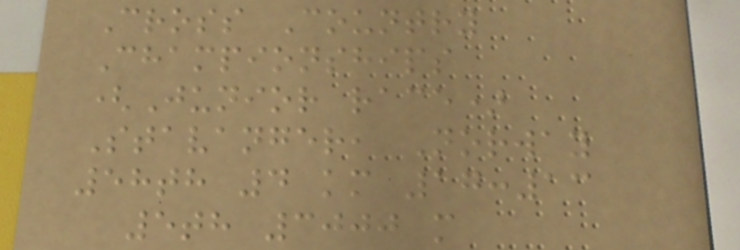Cross Country
Championships
(Junior race)
Stavanger, Norway
58th 4 km 17:13
5th 3000 m
